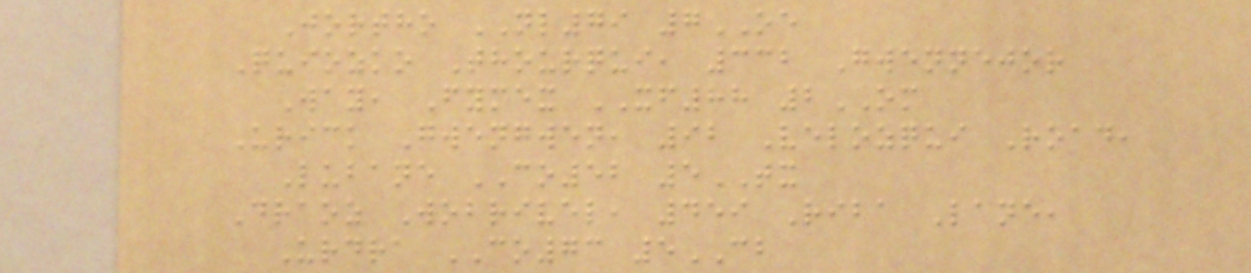Jortho NL79 7OE
Quiozko Thourqui, 332 Gwennejor
Way, Fymex XF88 2OM
Urick Gwengwen, 92 Velozqui Road,
Lubane CO52 5TX
Draoz Wobrivel, 459 Riba Lane,
Urdra CO73 5CB
